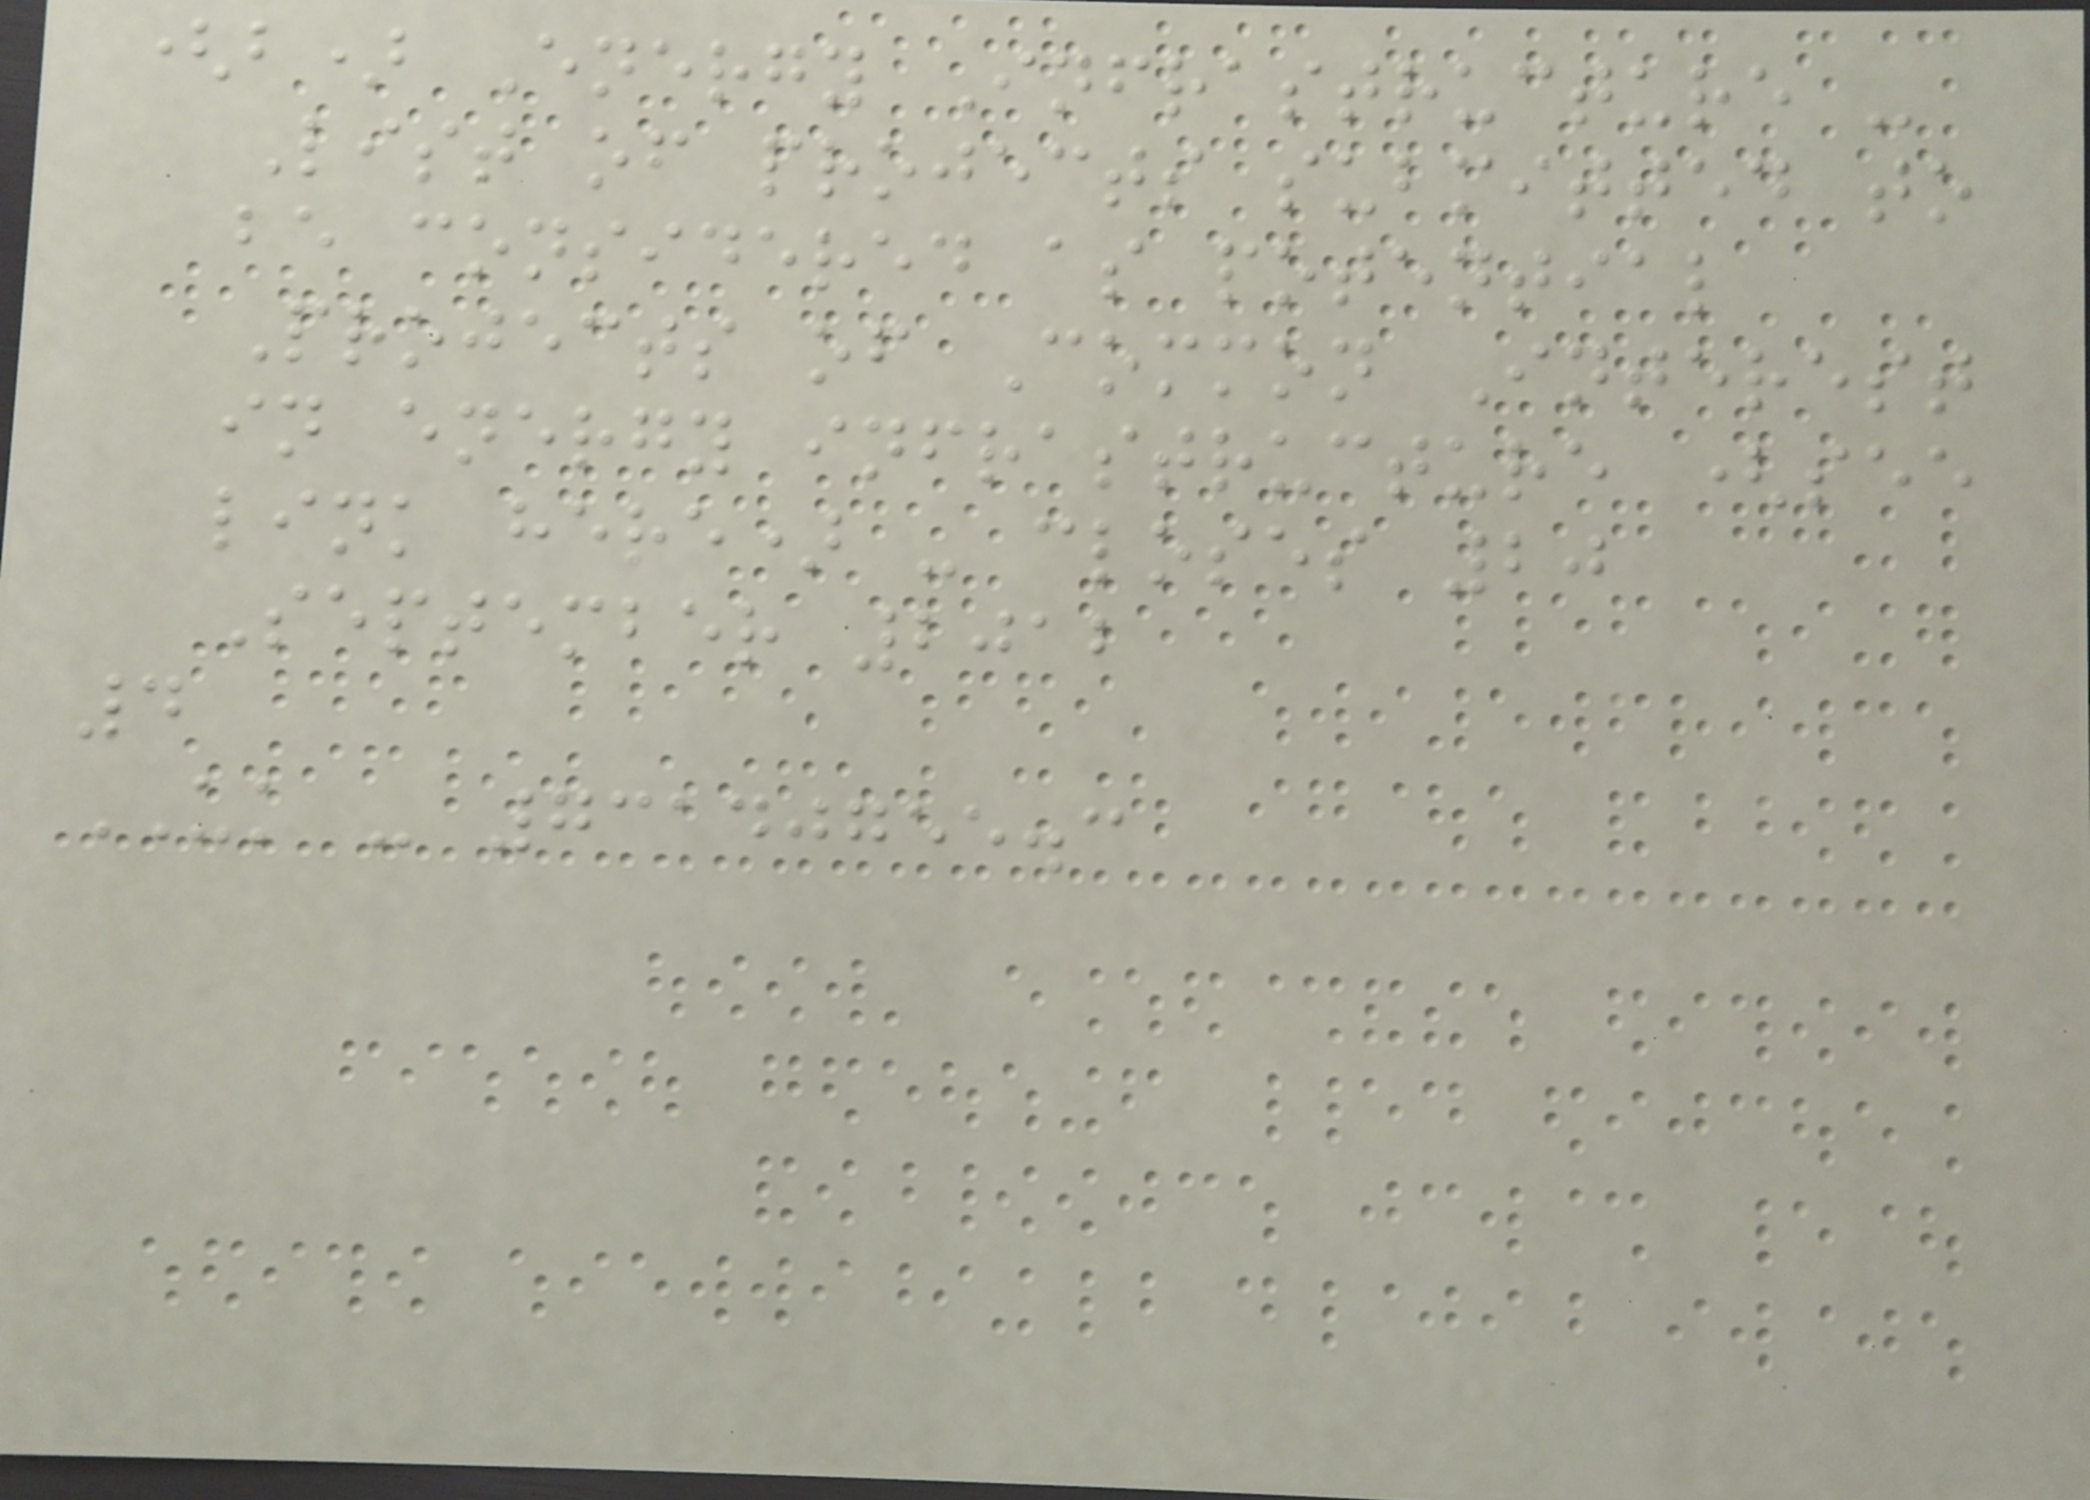(b) Energy Infrastructure -
List of projects submitted to
be considered as potential
Projects of Common Interest
in energy infrastructure (see
link here) - closes 20
September 2012
4
UK - 73140755.3
